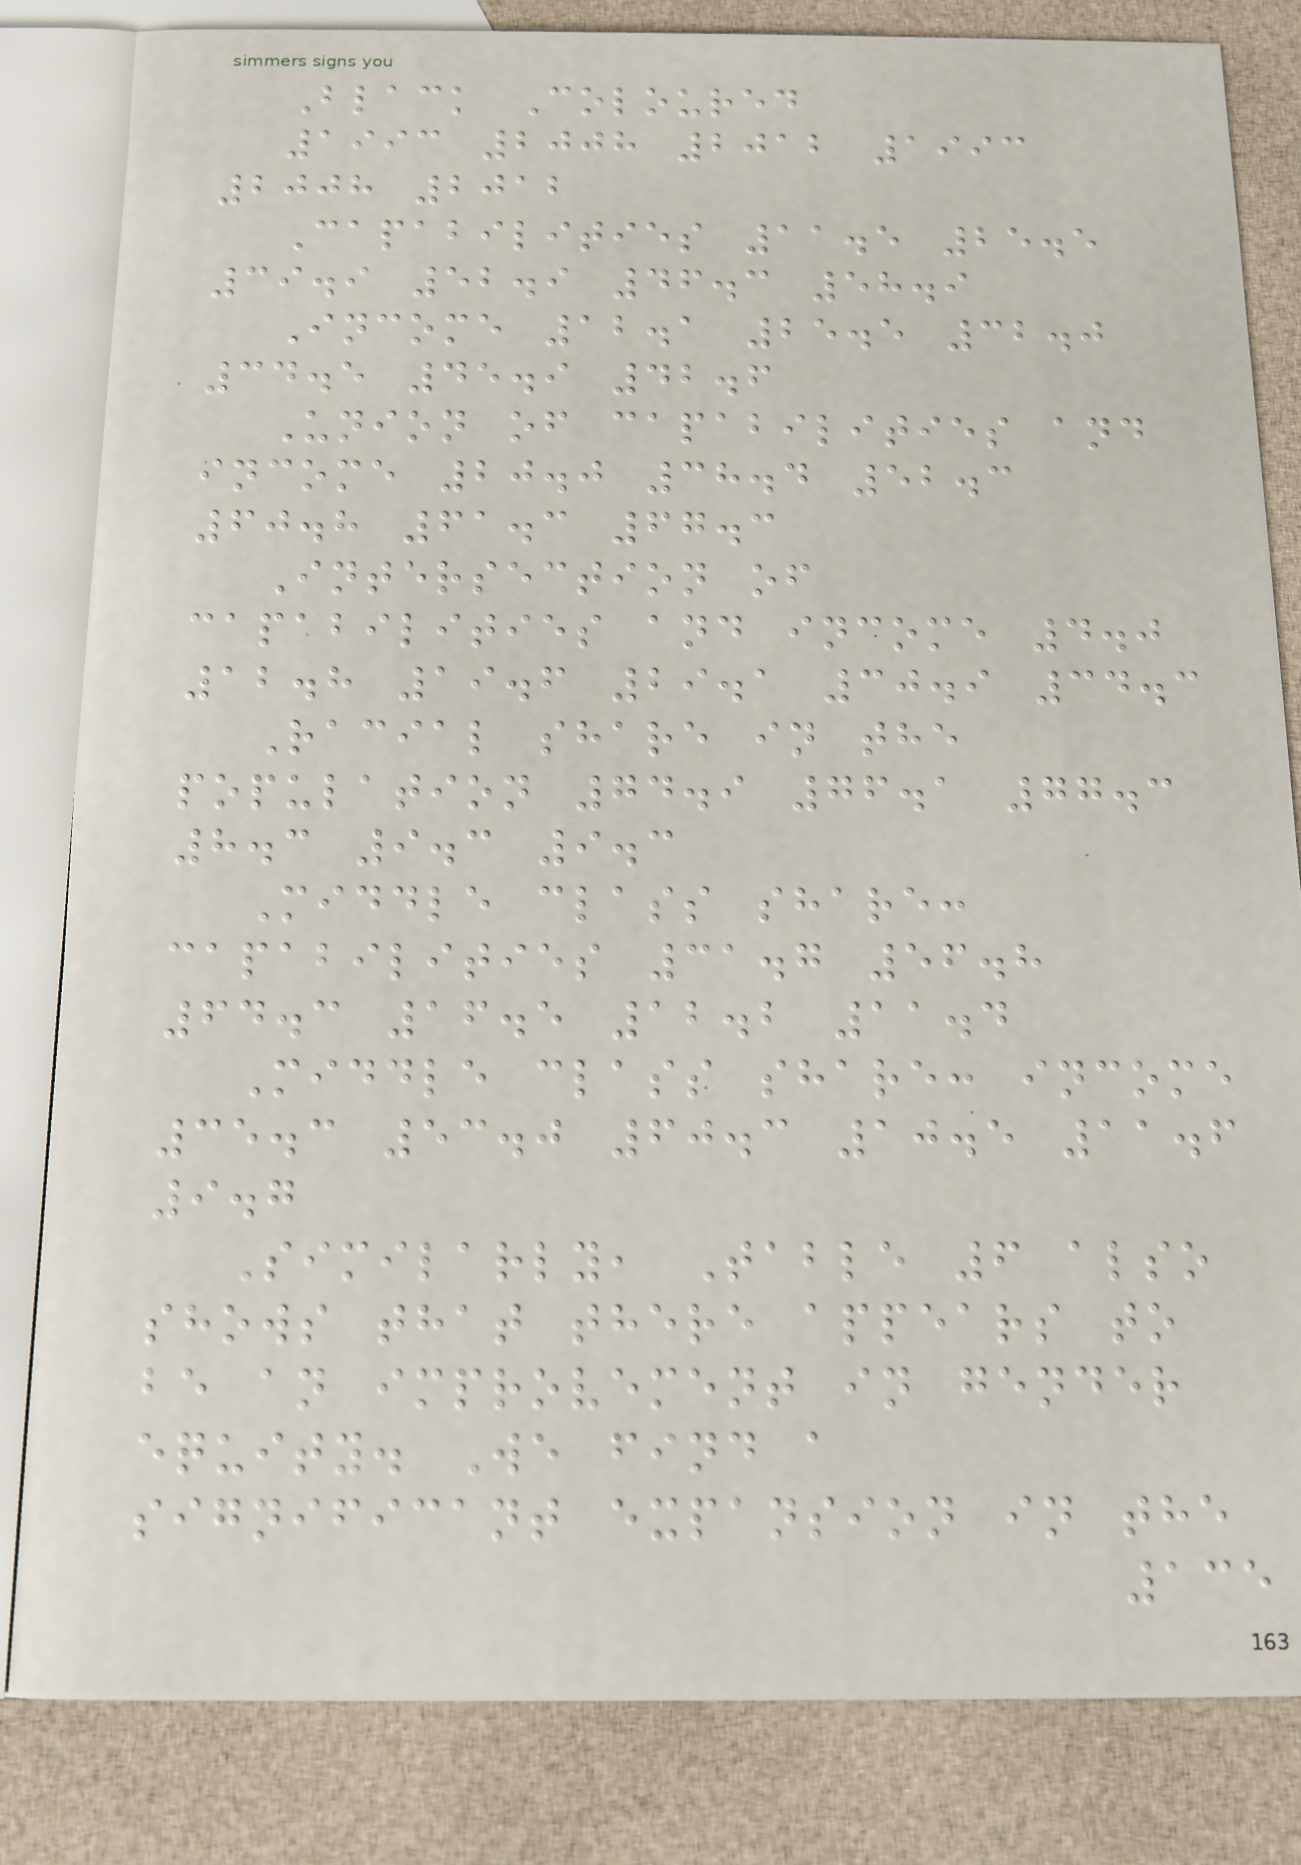Black Coloured
1993 2008 2012 1993
2008 2012
Capabilities 11.5 25.5
39.9 52.9 46.3 58.9
Income 12.1 25.5 32.0
34.5 45.9 42.6
Union of capabilities and
income 20.0 38.4 52.3
60.8 61.3 67.3
Intersection of
capabilities and income 4.0
12.8 19.6 29.1 30.9 34.3
Racial share in the
population 74.9 76.1 77.3
8.3 9.3 9.3
Middle class share:
capabilities 31.7 56.8
64.3 16.5 12.2 11.4
Middle class share: income
35.3 53.0 60.3 10.5 11.6
9.7
Similarly, Table 6 also
shows that there appears to
be an improvement in gender
equity. We find a
significant expansion in the
135
